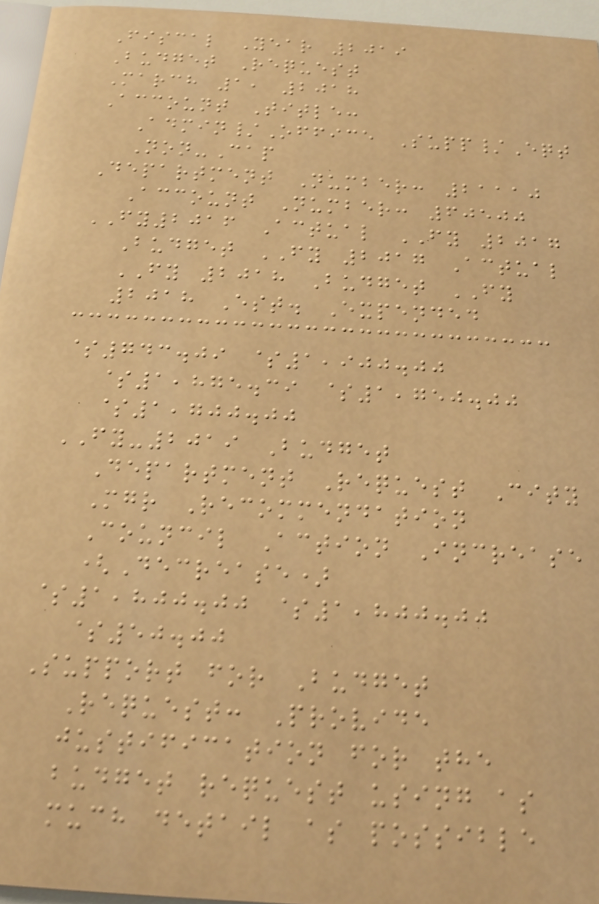Fiscal Year 2019
Budget Request
March 1, 2018
Account Title:
Admin/Office Supp/Eqt
Non-Cap
Department Number: 21110
Account Number: 60500
FY2016 Actual FY 2017
Budget FY 2017 Actual
FY 2018 Budget FY
2018 Est. Expended
$743.09 $1,900.00
$1,875.39 $1,750.00
$1,700.00
FY-2019 Budget
Department Request City
Mgr Recommendation
Council Action Increase
(Decrease)
$1,800.00 $1,800.00
$50.00
Support for Budget
Request: Provide
justification for the
budget request using as
much detail as possible
